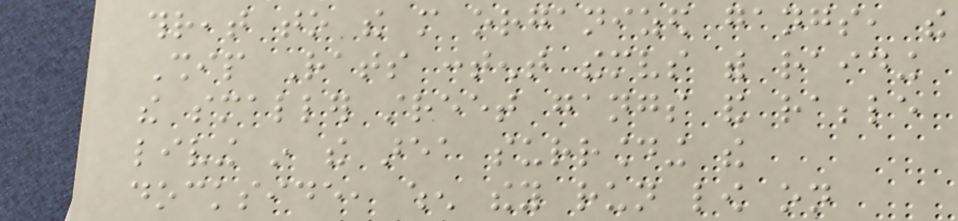threat to the more organized gangs, the
Ship Rats content themselves with raiding
the smaller street gangs and rabble
living in the area surrounding the
dockside, when they run low on
